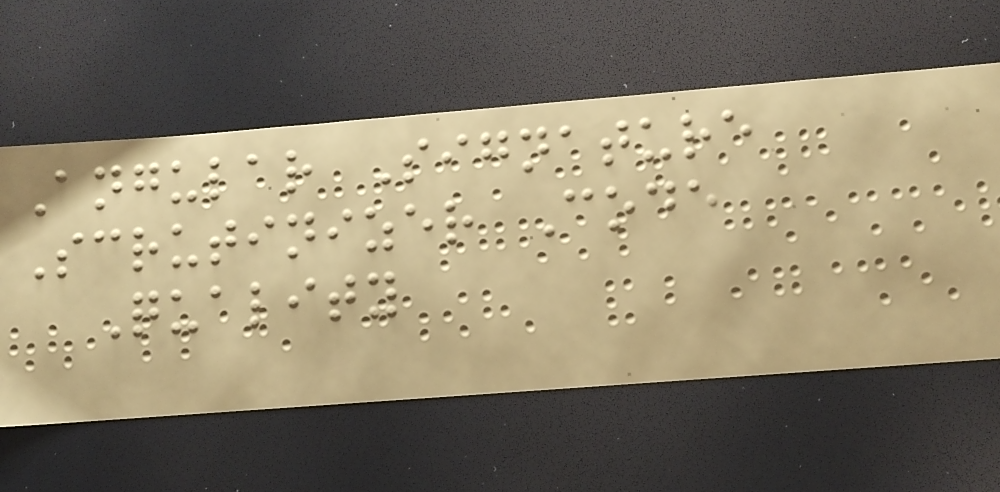Angular Signature
Scrutinizer Code
Quality
